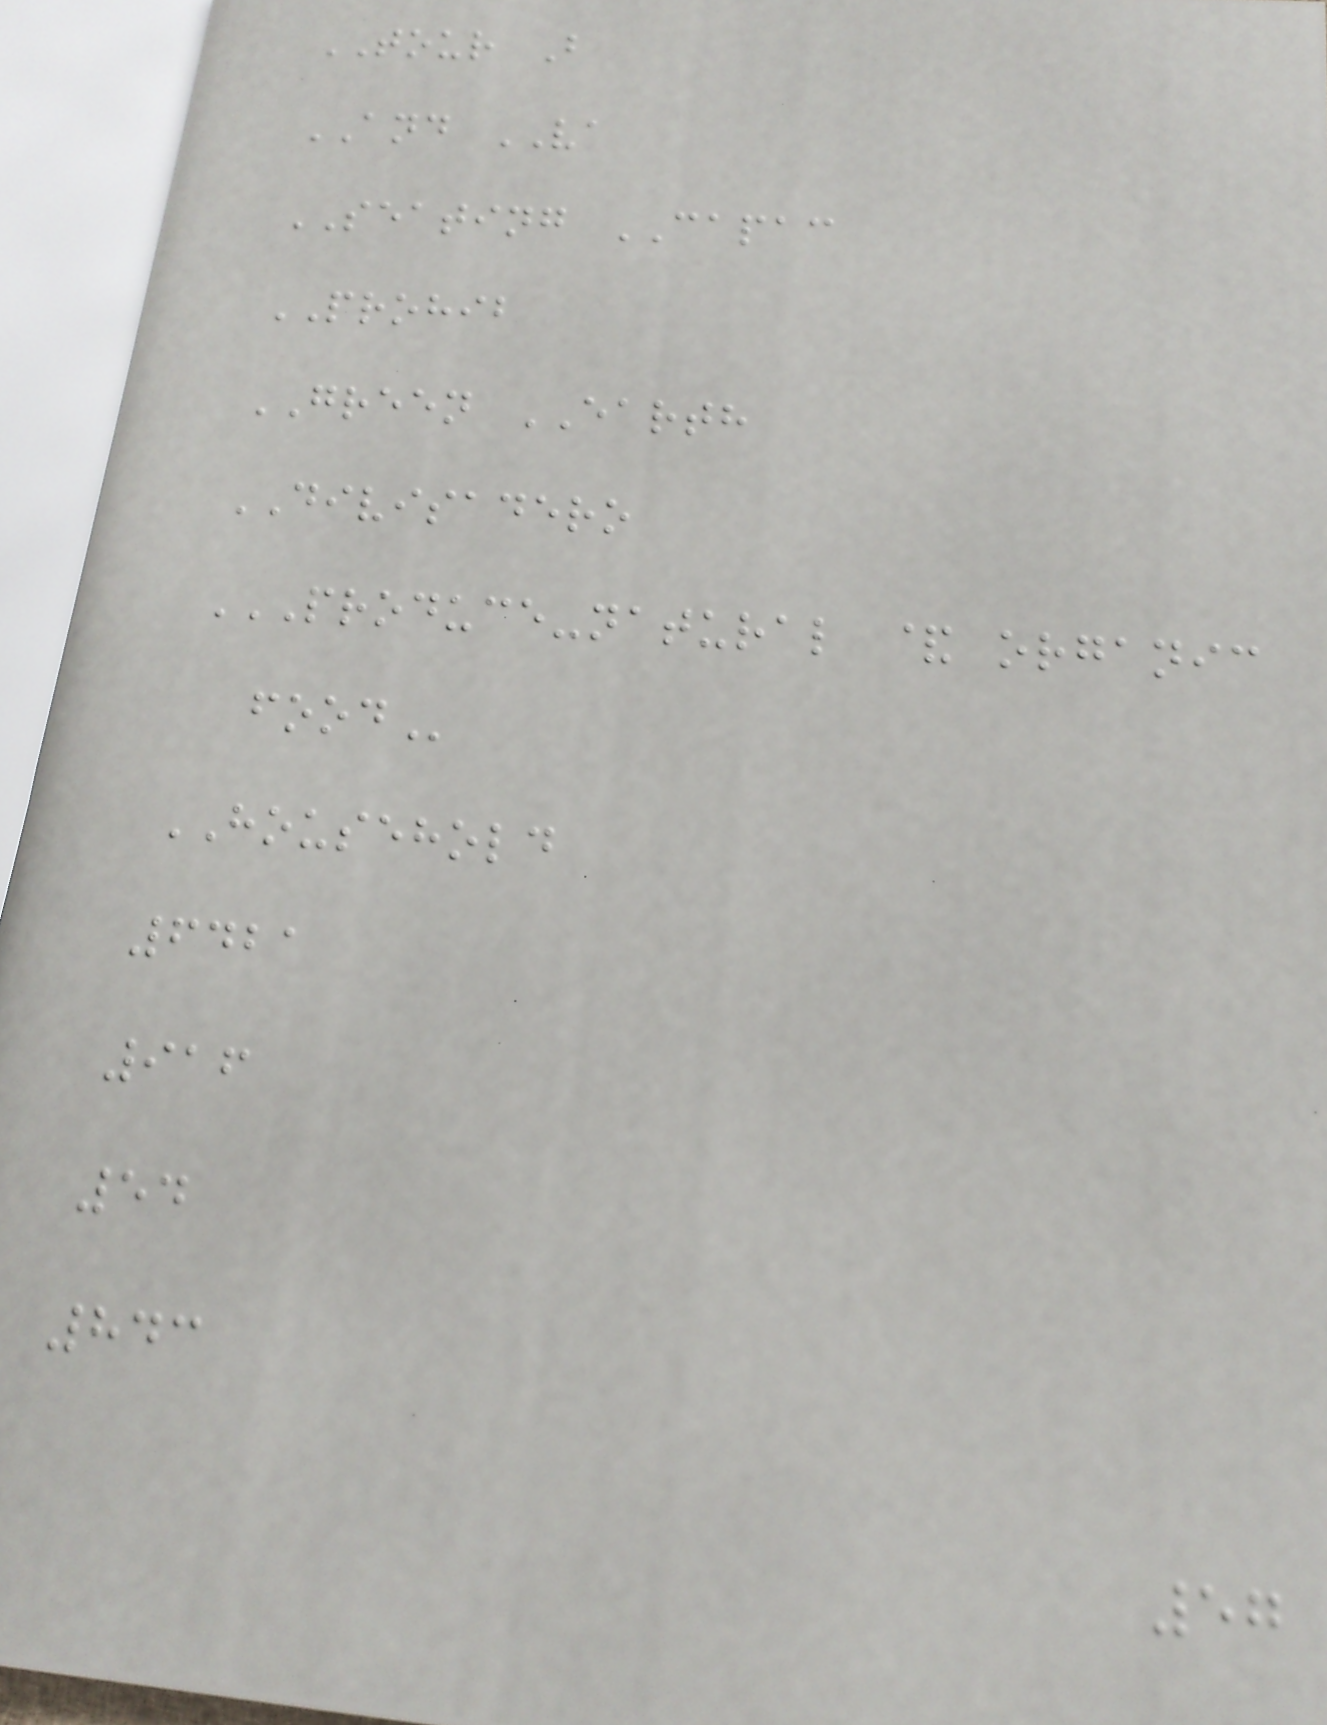TOUR B
AND VA
SEATING CAPAC
PROHIB
GREEN EARTH
DIVISADERO
PRODUCE-NATURAL & ORGANIC
FOOD
HOUSEHOLD
6421
916
54
843
57
